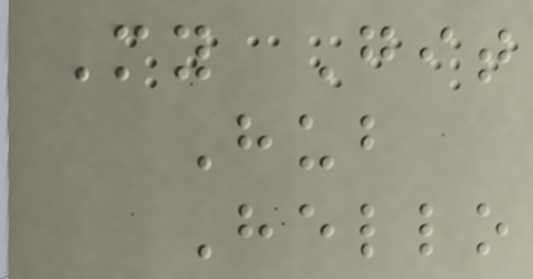My Git
Hub
Hello
